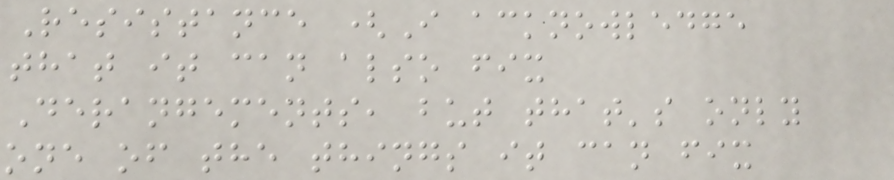Resistance (I acknowledge
that it can also fix
Derangements, but that's only
one of the things it can fix
